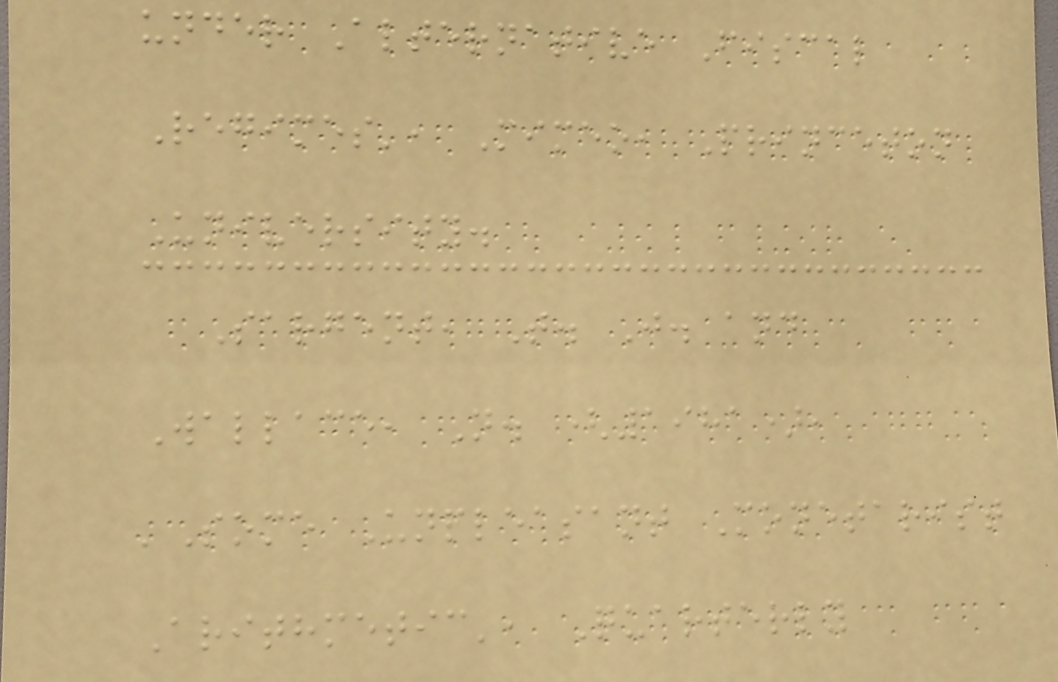under Alternative Fiscal
Regimes', Mimeo, Princeton
University.
Sargent, T. J. and
Wallace, N. (1981),
'Some Unpleasant Monetarist
Arithmetic', Quarterly
